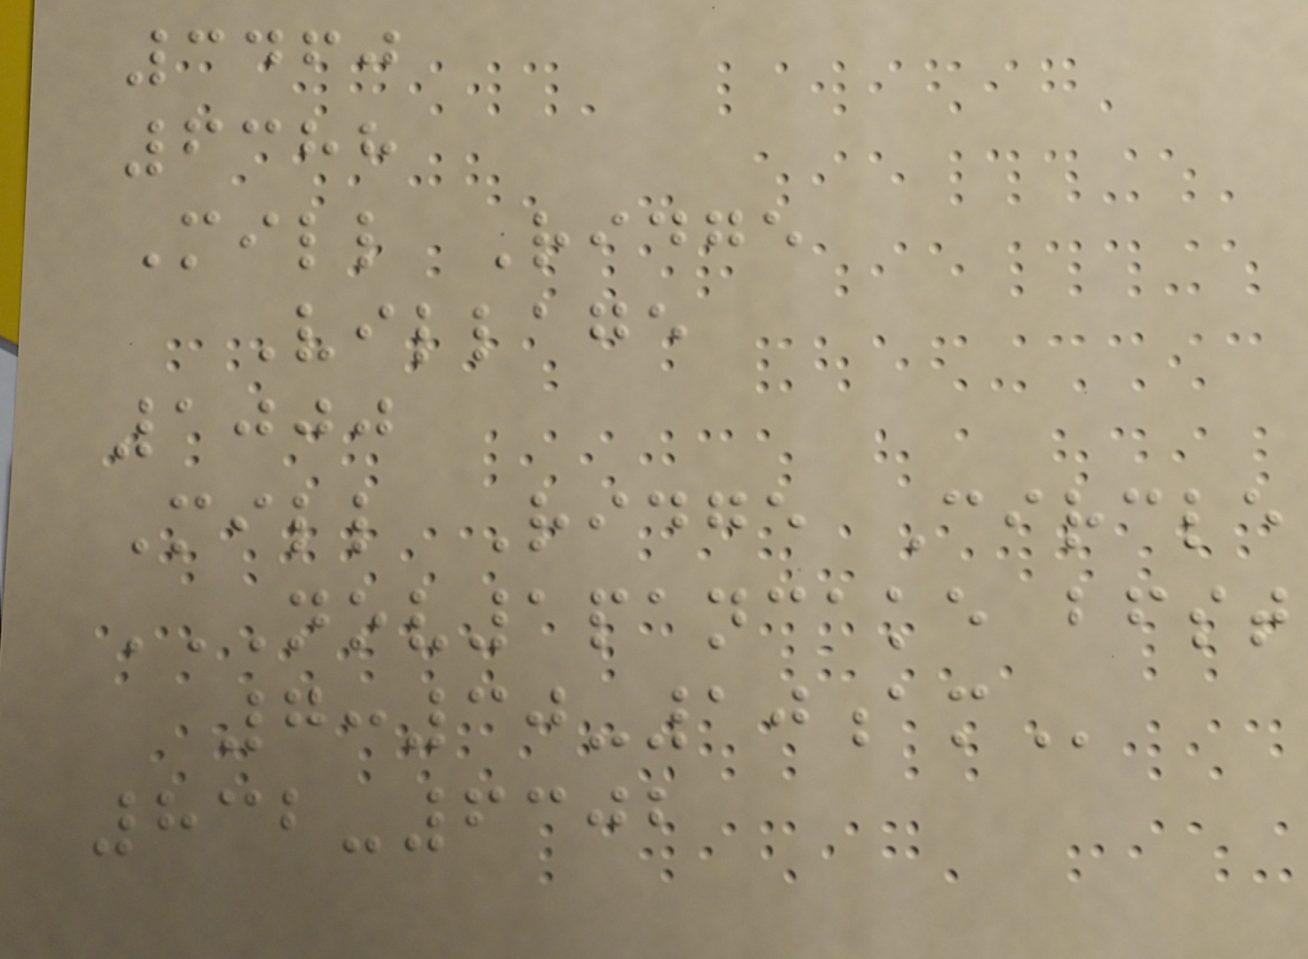3460
6388
Mill Ridge
Village
1000
Mill Ridge Circle
NOV1PANCAKE BFST
7:30-10AM
832-6302
